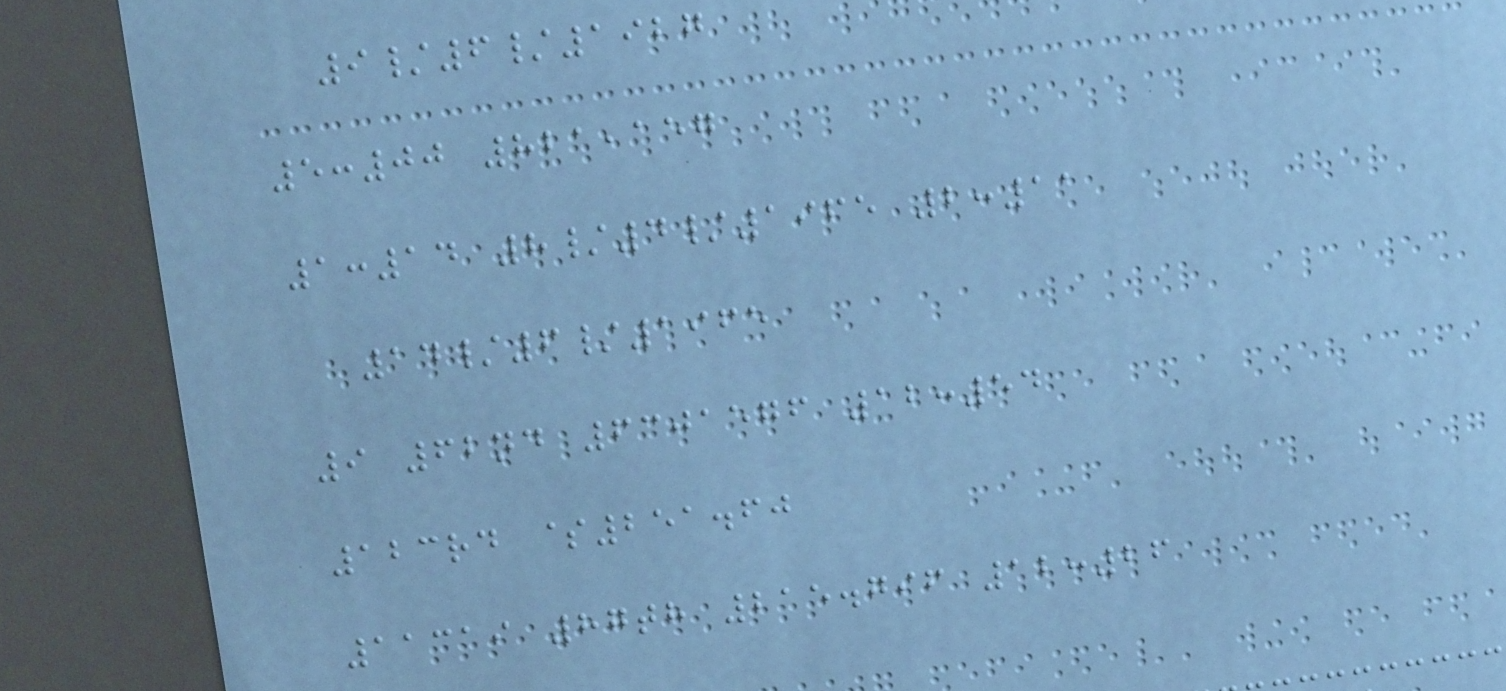9/6/1927
5:00 821,157
1:14 8/4/1965 2:11
14/6/1965
9 62nd 6301576 12:54
123rd $251.60
11319 87th 215.796 12:26
